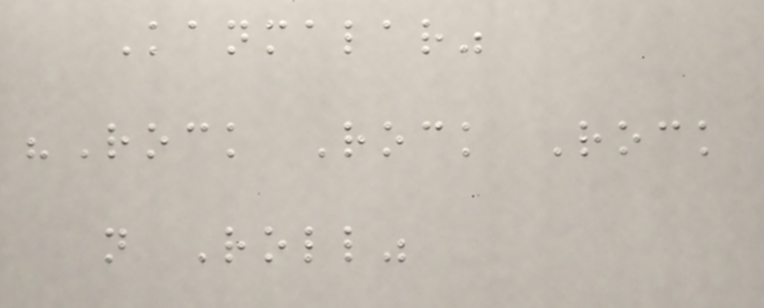Kanmalar"
"Rock Rock Rock
n Roll"
